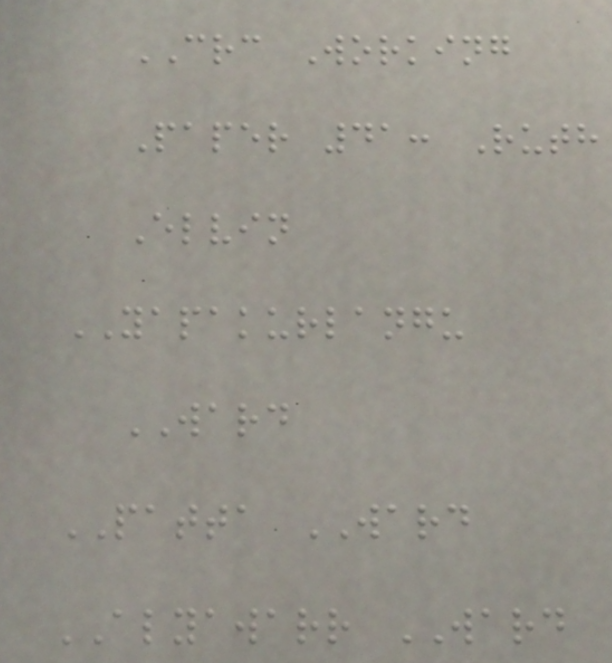CRC Working
Paper 41: Ruth
Elvin
YAPAKURLANGU
WARD
PATTA WARD
ALYAWARR WARD
